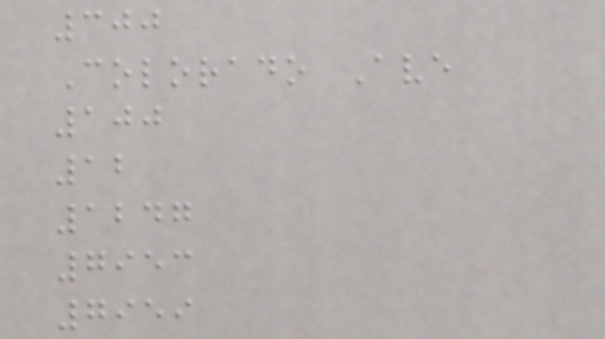300
Colorado Ave
100
12
1247
7953
7959
